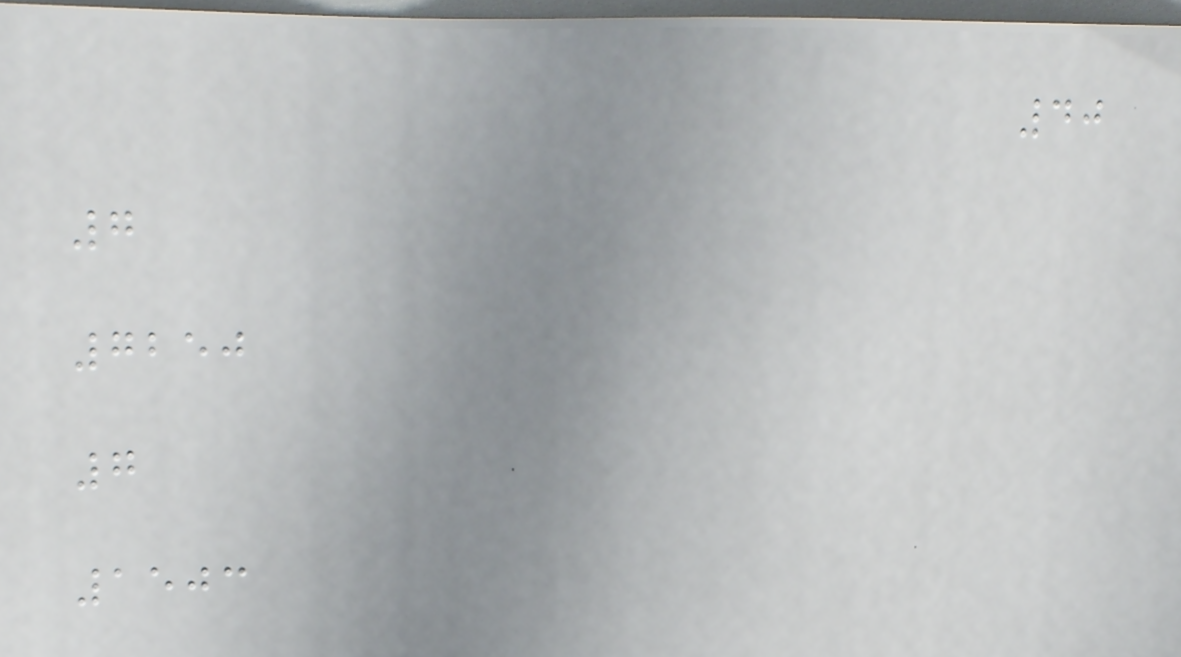40
7
7250
7
1503
